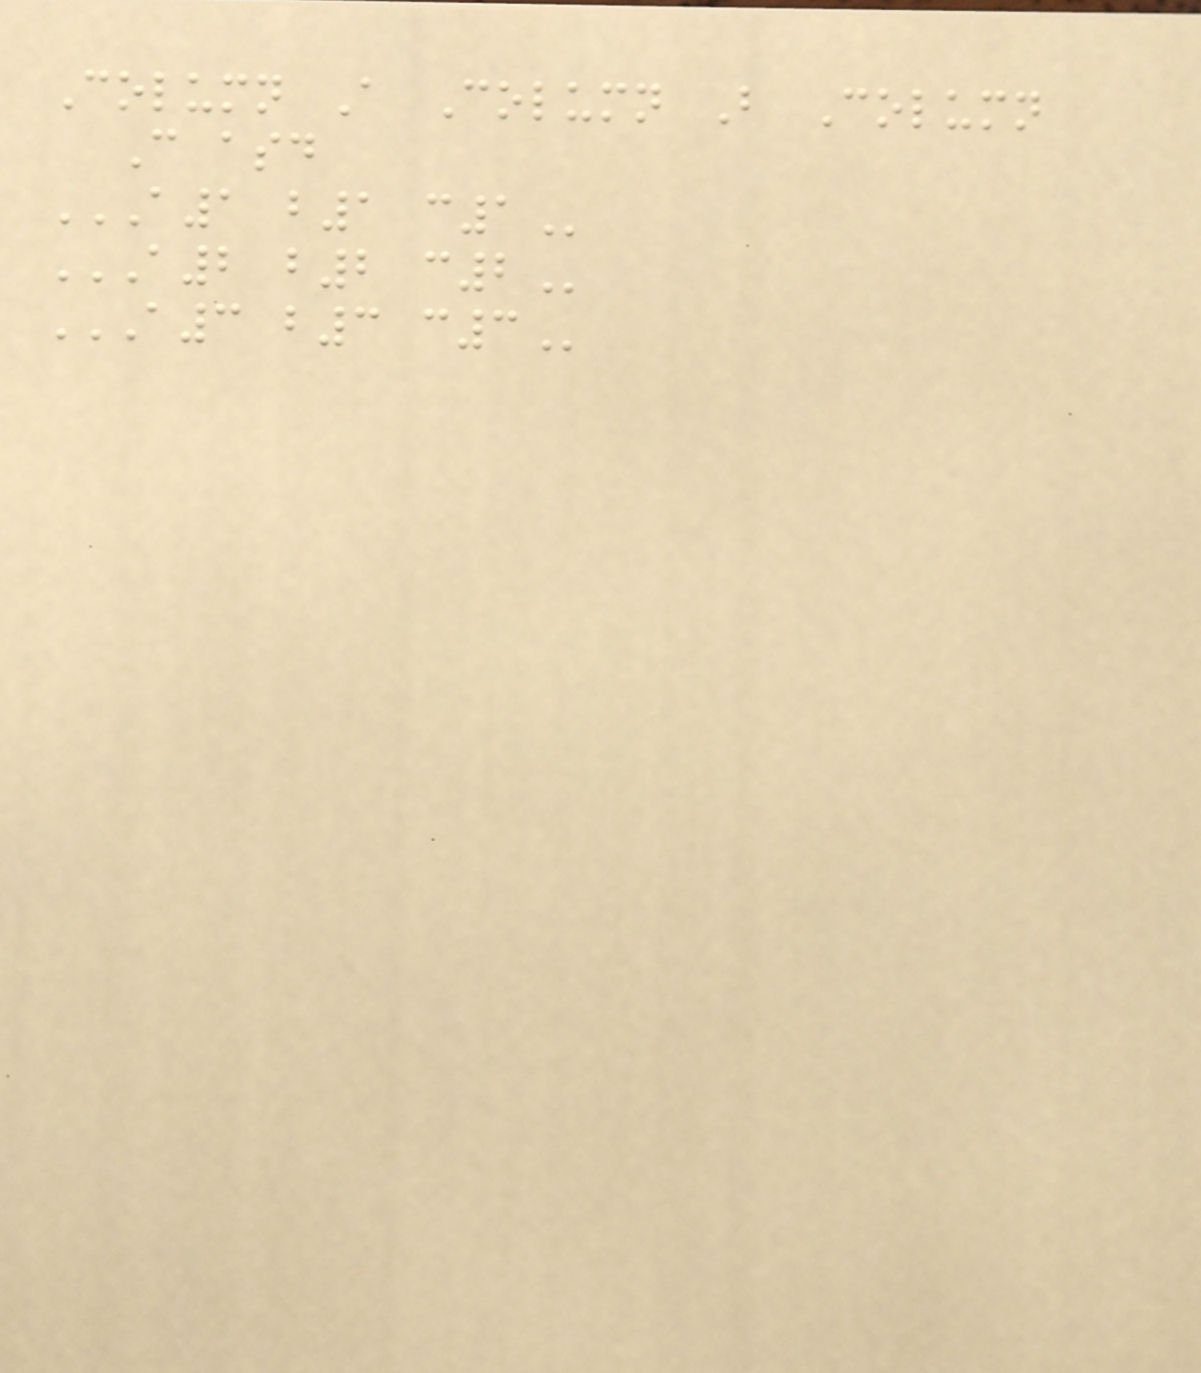Column A Column B Column
C asd
A1 B1 C1
A2 B2 C2
A3 B3 C3
